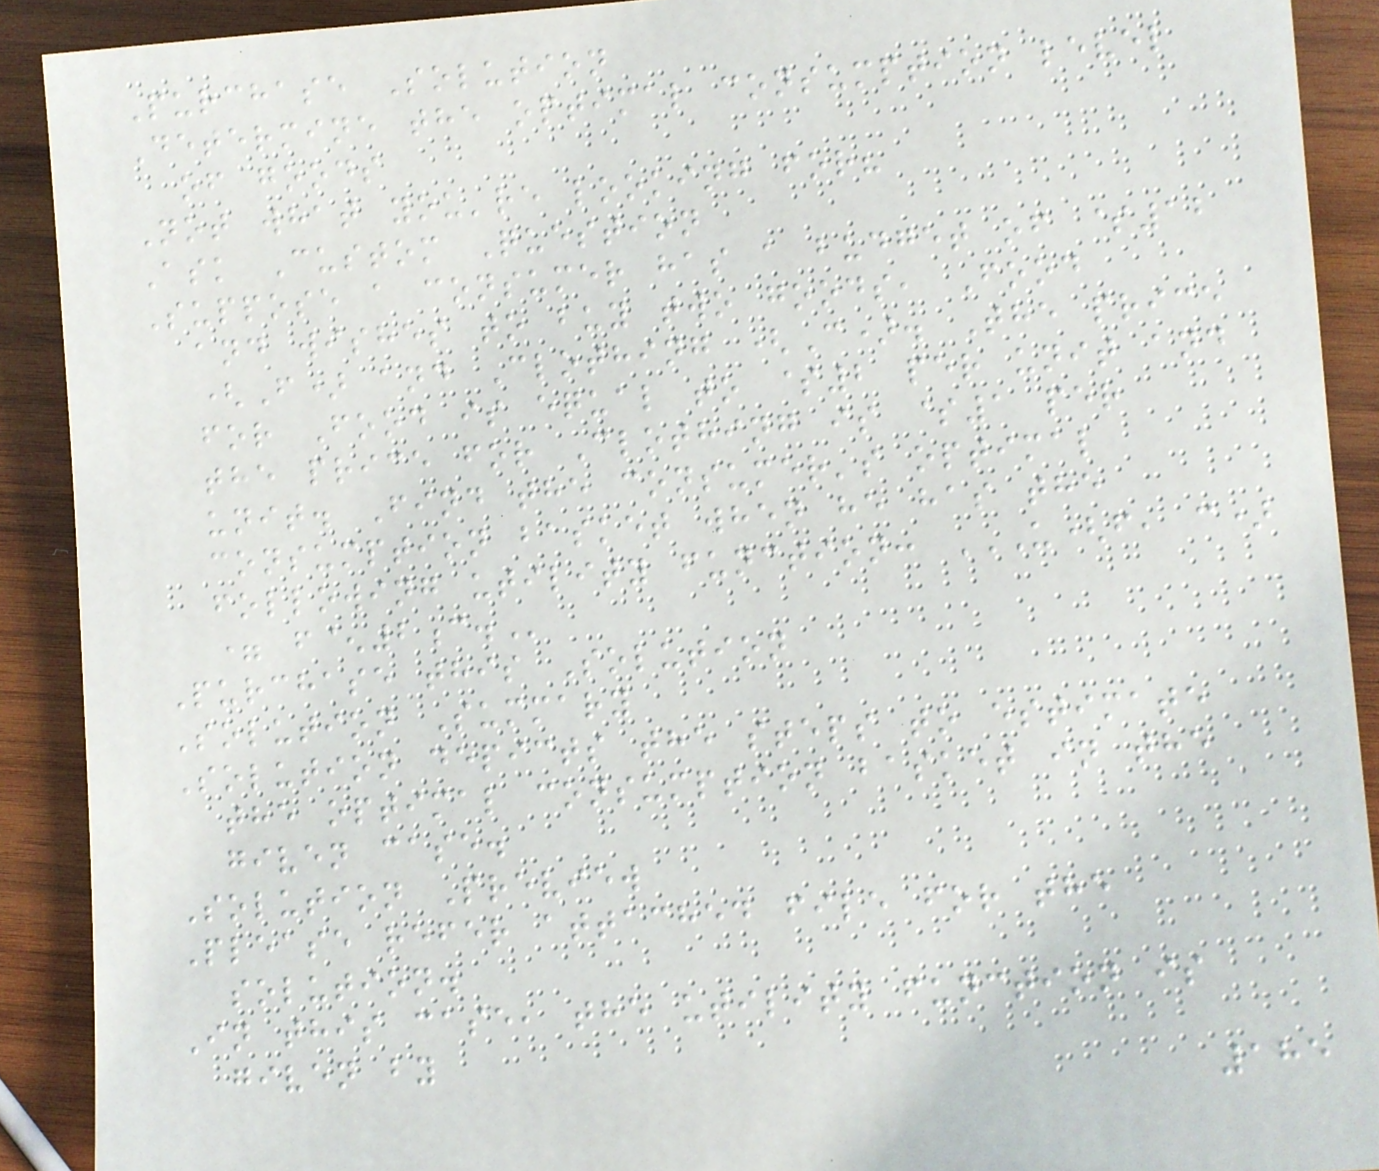Purchase Solution
Determine the optimal consumption level
of goods
Not what you're looking for?
Ask Custom Question
Suppose a consumer has a budget of $12
and wishes to buy two goods, Food
(F) and Clothing (C). The price
for Food is equal to $2 per unit and
the price for Clothing is $1 per
unit. Find the consumer's optimal
consumption basket when he has the
following utility function: U(F, C)
= F^2C.
Purchase this Solution
Solution Summary
Solution depicts the steps to estimate
the optimal consumption basket in the
given case.
Solution Preview
Please refer attached file for the
solution.
In this case, the utility function is
given by
185
